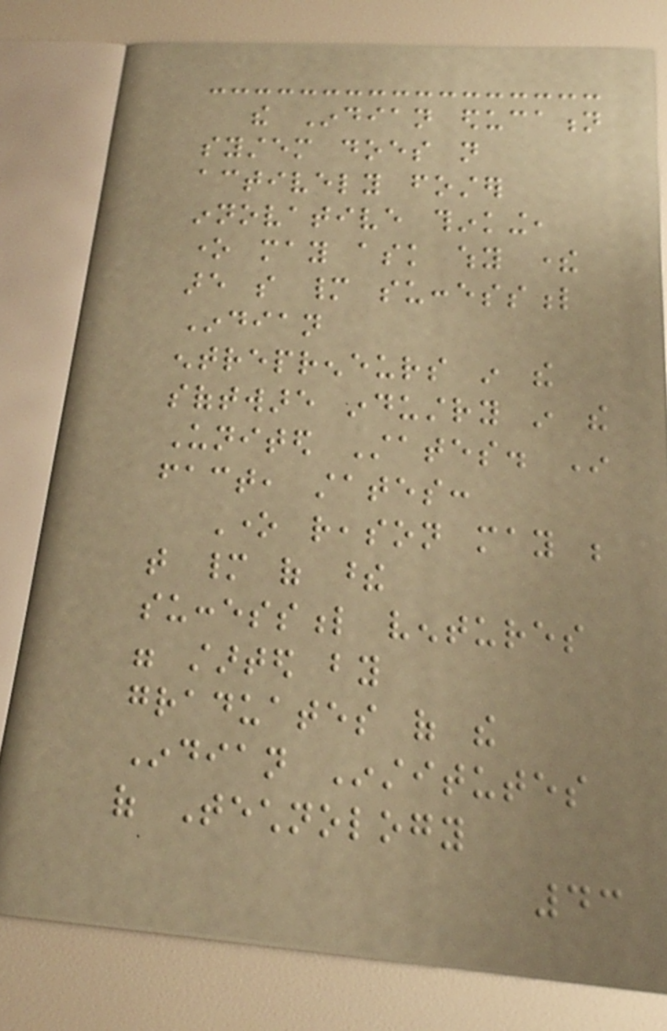the Indian education
system does not
actively foster
innovative thinking,
one may ask why there
are so many successful
Indian
entrepreneurs in the
software industry in the
United States. In
fact, states:
One reason may be
that many of these
successful ventures
were started by
graduates of the
Indian Institutes
of Technology
43
